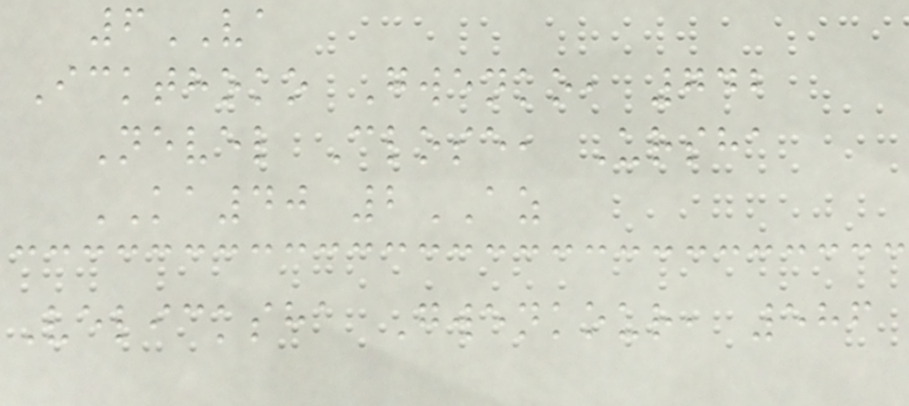6VA
Ickthoko Gwenko, 742
Nevel Close, Ursha
KA40 2AZ
Velicksha Gwenkour, 586
